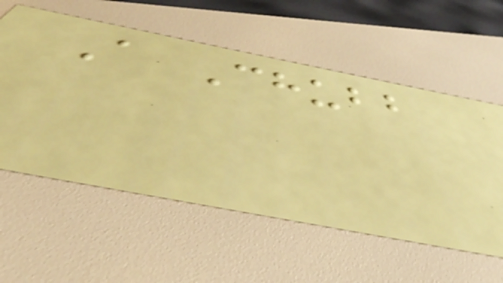A Chubb
